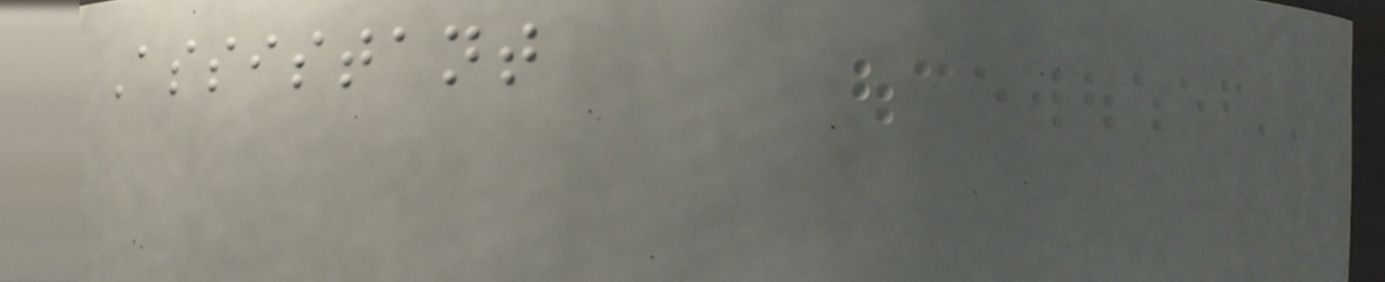Assistant
